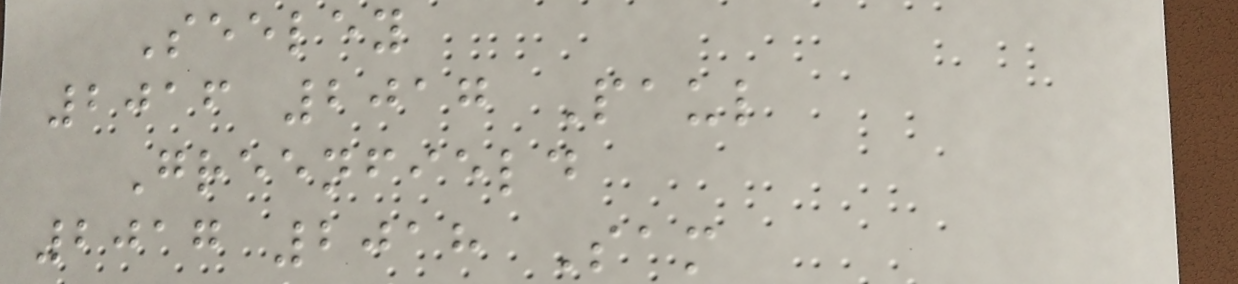Seeley
2016 2017 Paul
Greenfield
2017 2018 Sam
